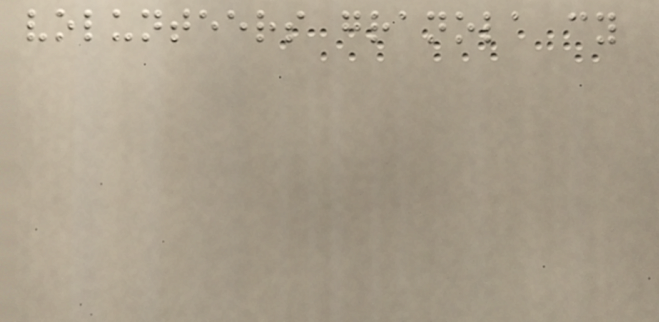volunteers granola cy
